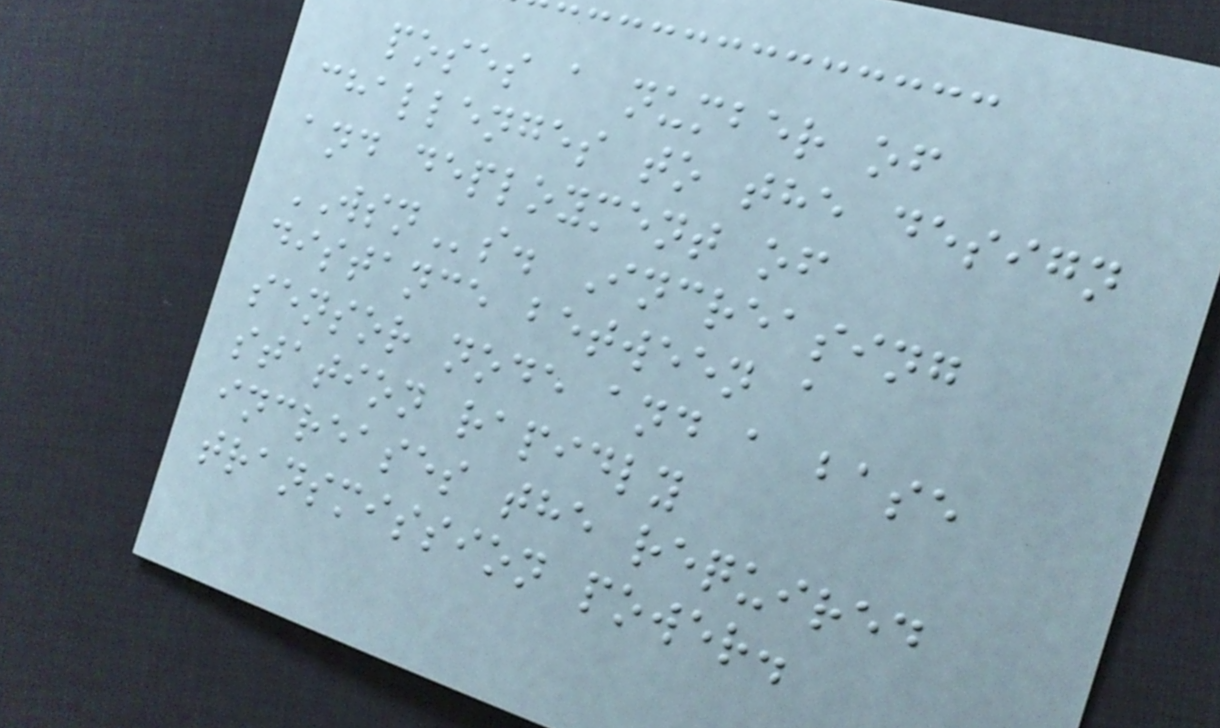poses a number of
challenges to the design
and deployment of
WSNs. Increasing
distance between a
sensor node and a base
station rapidly
increases the required
transmission power.
